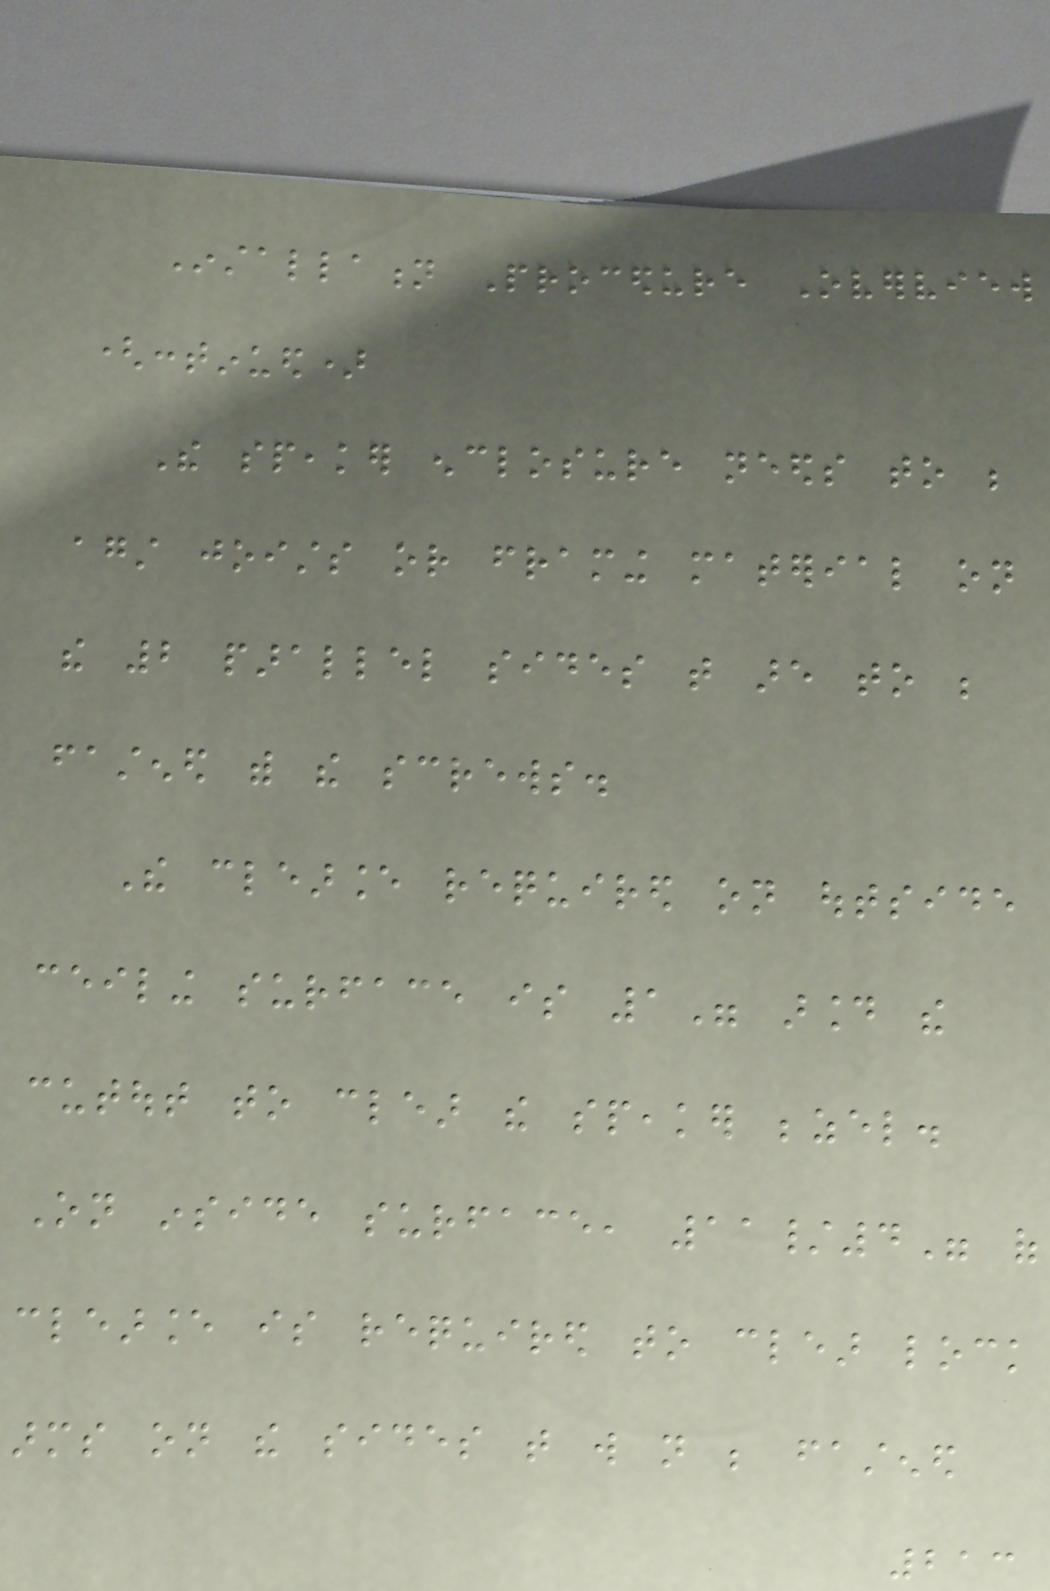Installation Procedure Overview
(continued)
The speaker enclosure needs to be
against joists or framing material on
the 2 parallel sides that are to be
fastened with the screws.
The clearance required on outside
ceiling surface is 1" around the
cutout to clear the speaker bezel.
On inside surface, 11/4" of
clearance is required to clear lock
arms on the sides that will not be fastened
213
